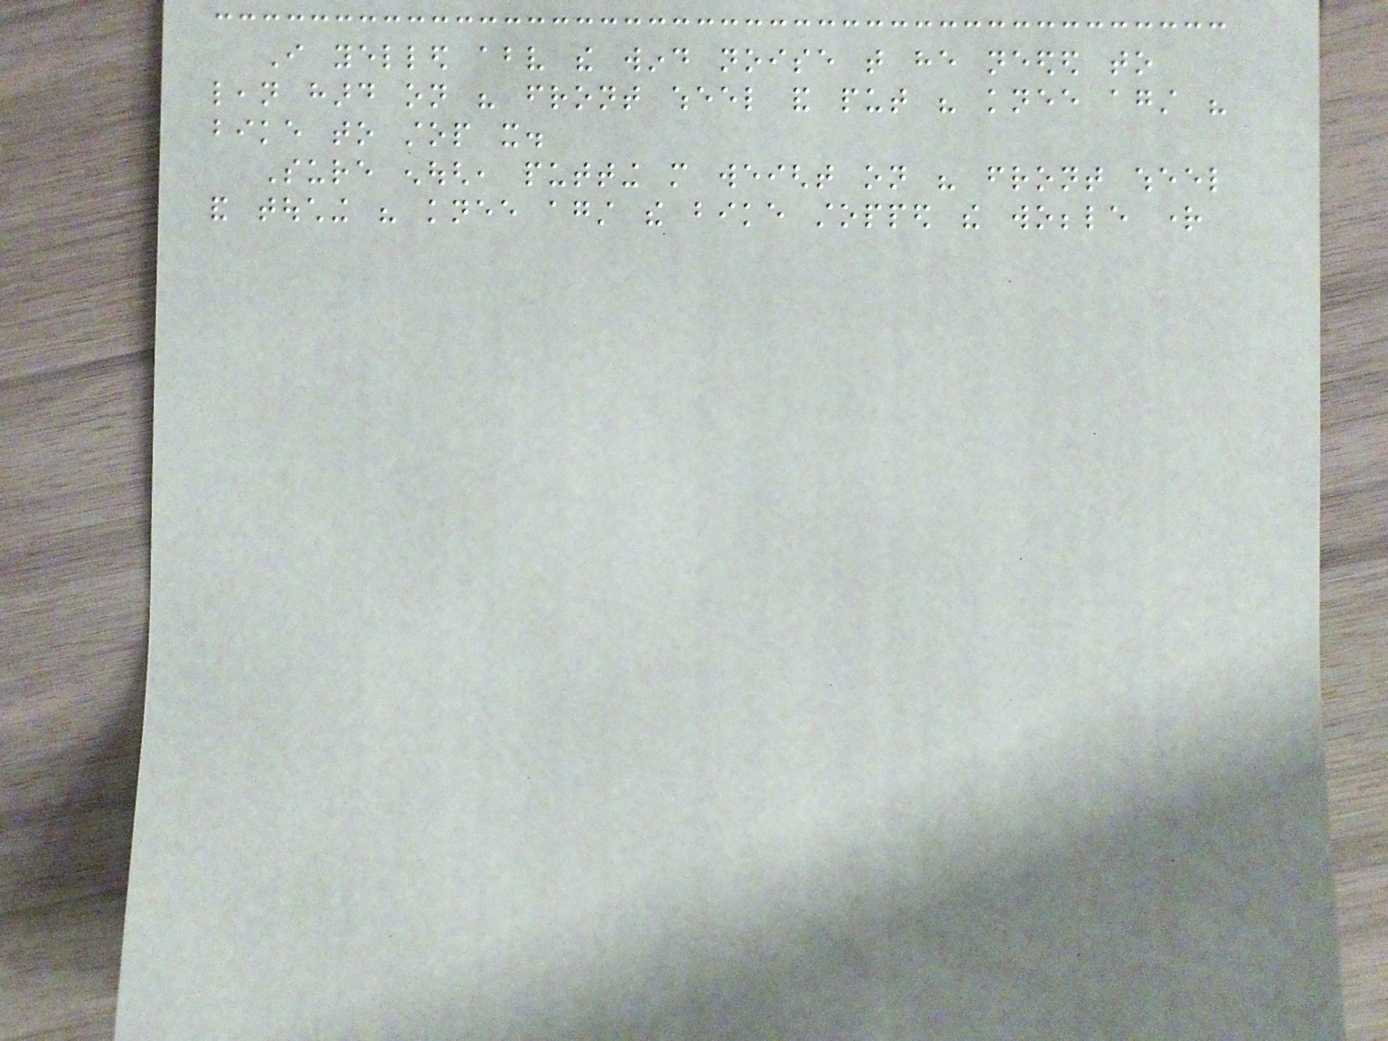I yelled above the wind noise that he needed to
lean hard on his front wheel and put his knee against his
bike to stop it.
Sure enough, putting more weight on his front wheel
and touching his knee against the bike stopped the wobble right
